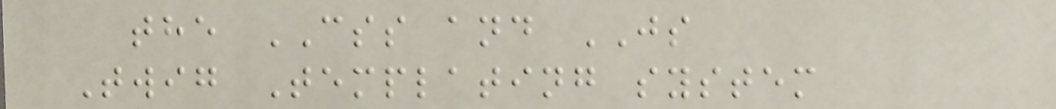the CSS and JS
Twig Templating system
